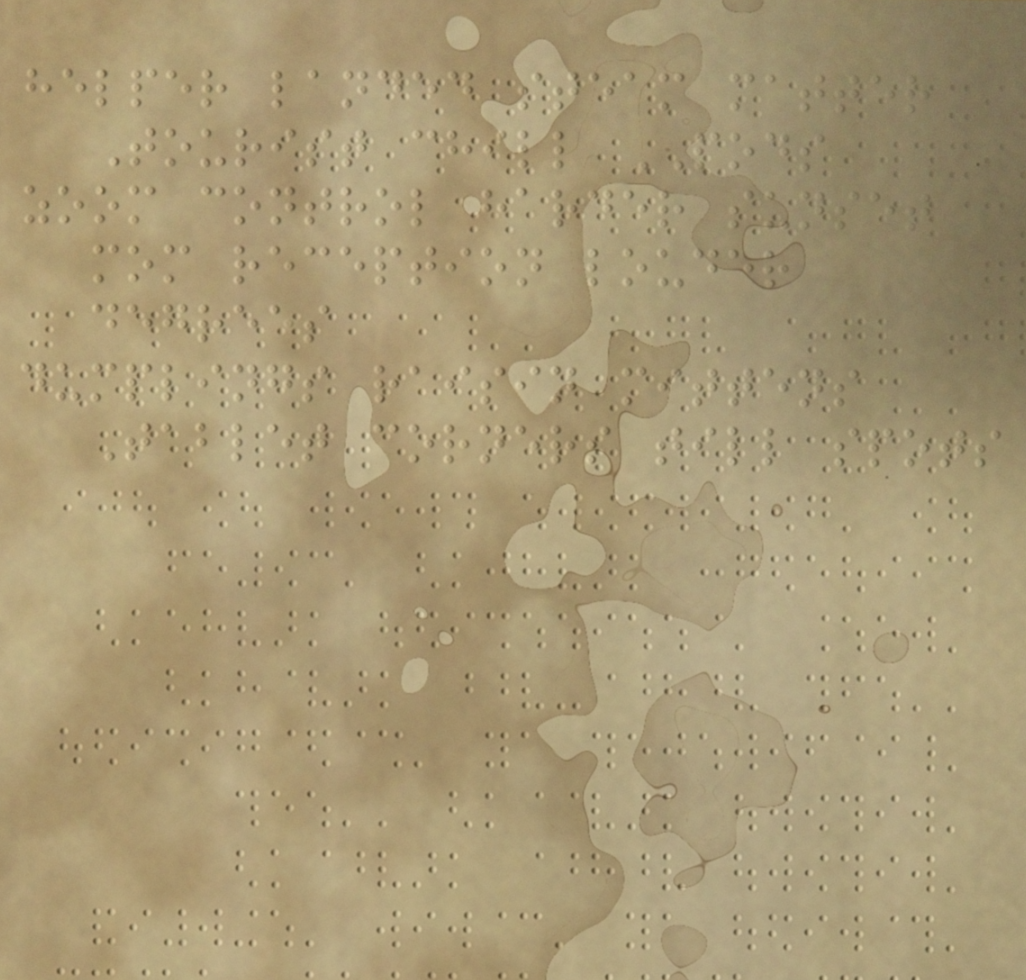helper landed steam matter
Tourist chill PODS
zoom control harder sunset
mom reception louder
degrees
dumplings raisin mittens
Tablet corners till spots
